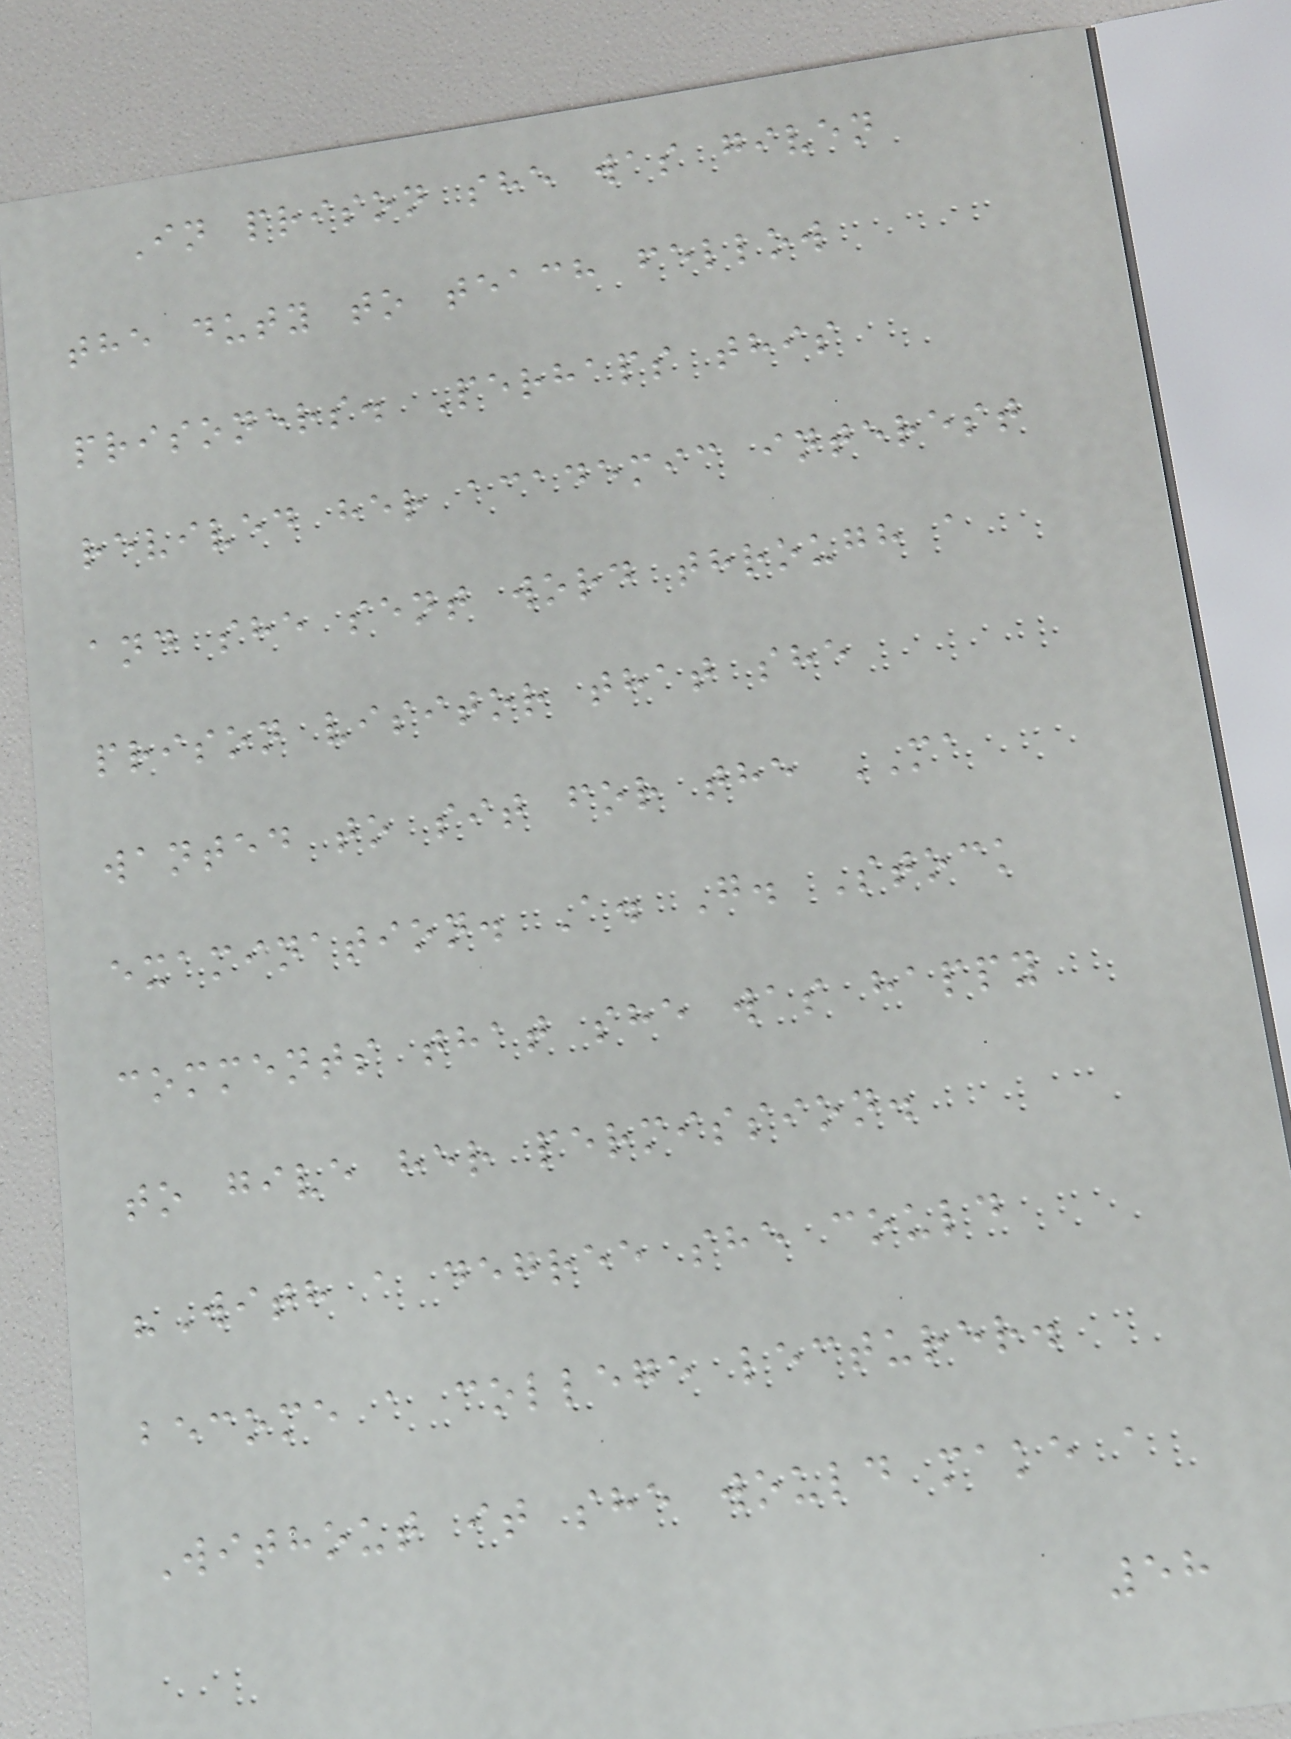In prison she was given
the duty to teach fellow
prisoners. Perhaps this
revived her academic interest
and she sent word through a
prison visitor that she
wanted to sit for the MA
examination. A. G. Stock
comments that she was happy
to give her permission.
"With a degree she could
become a college lecturer.
Without it she would make a
58
